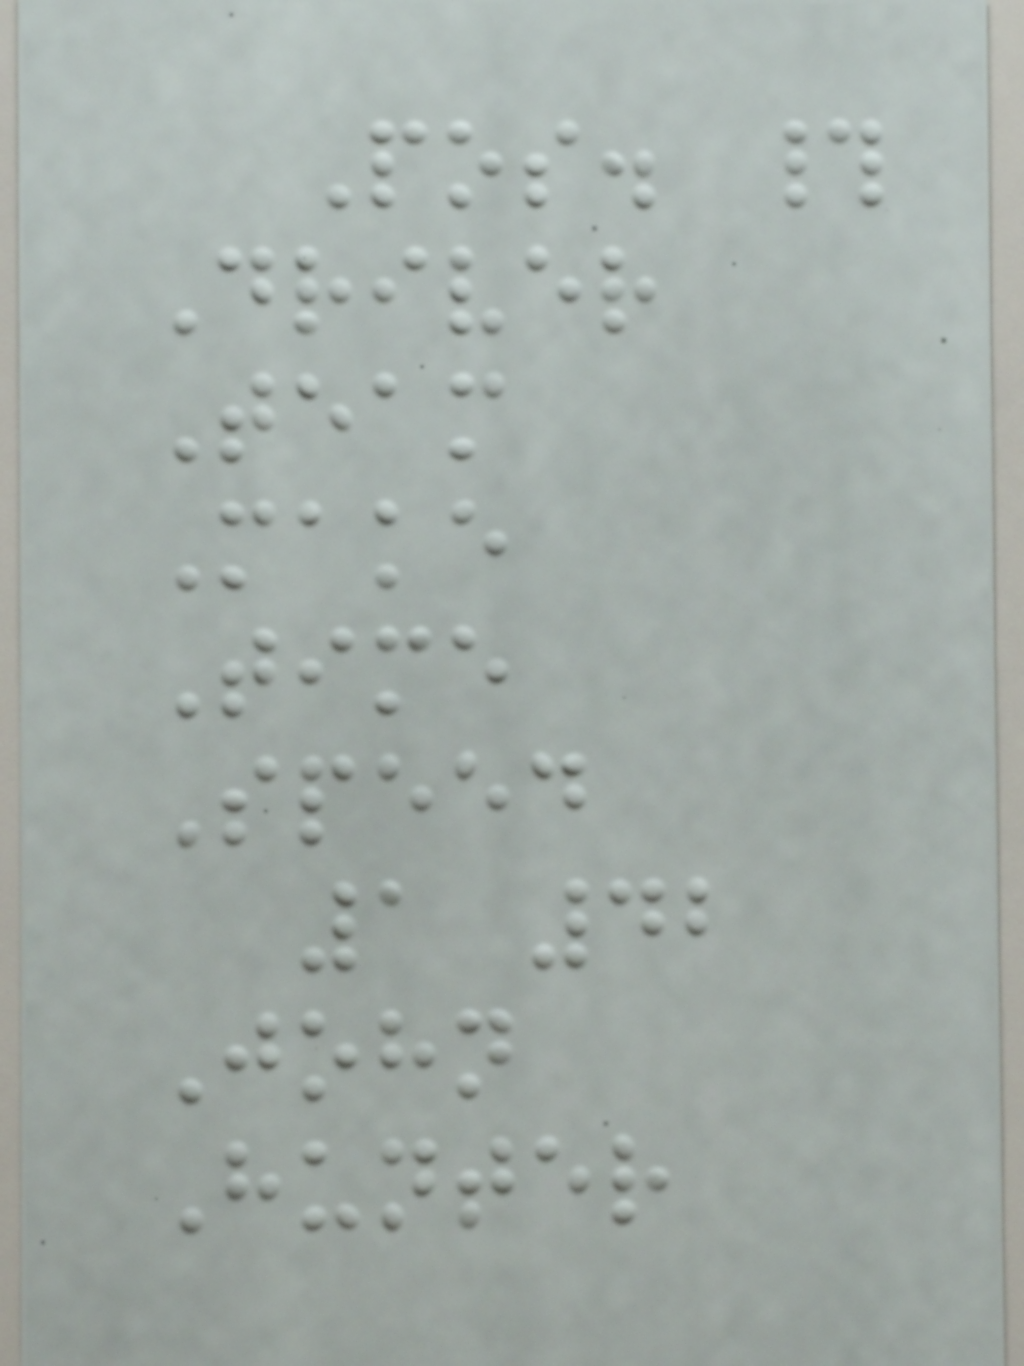Pos. #
Driver
Team
Make
Time
Speed
1 42
John
Hunter
